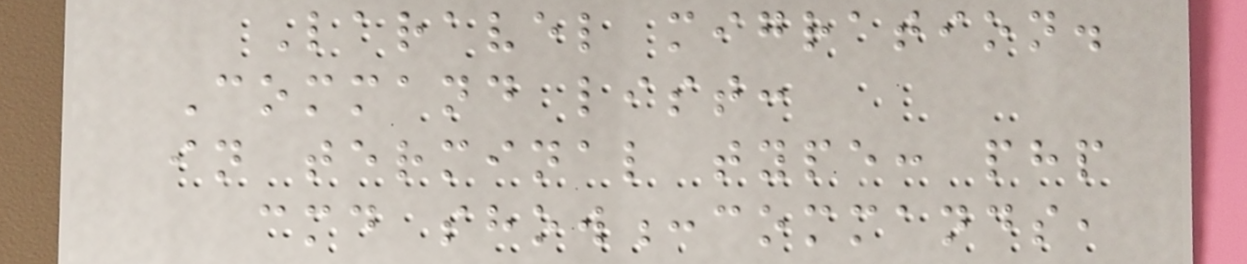Laravel migration.
Command list:
in terminal type: php
cmd show:commands,
